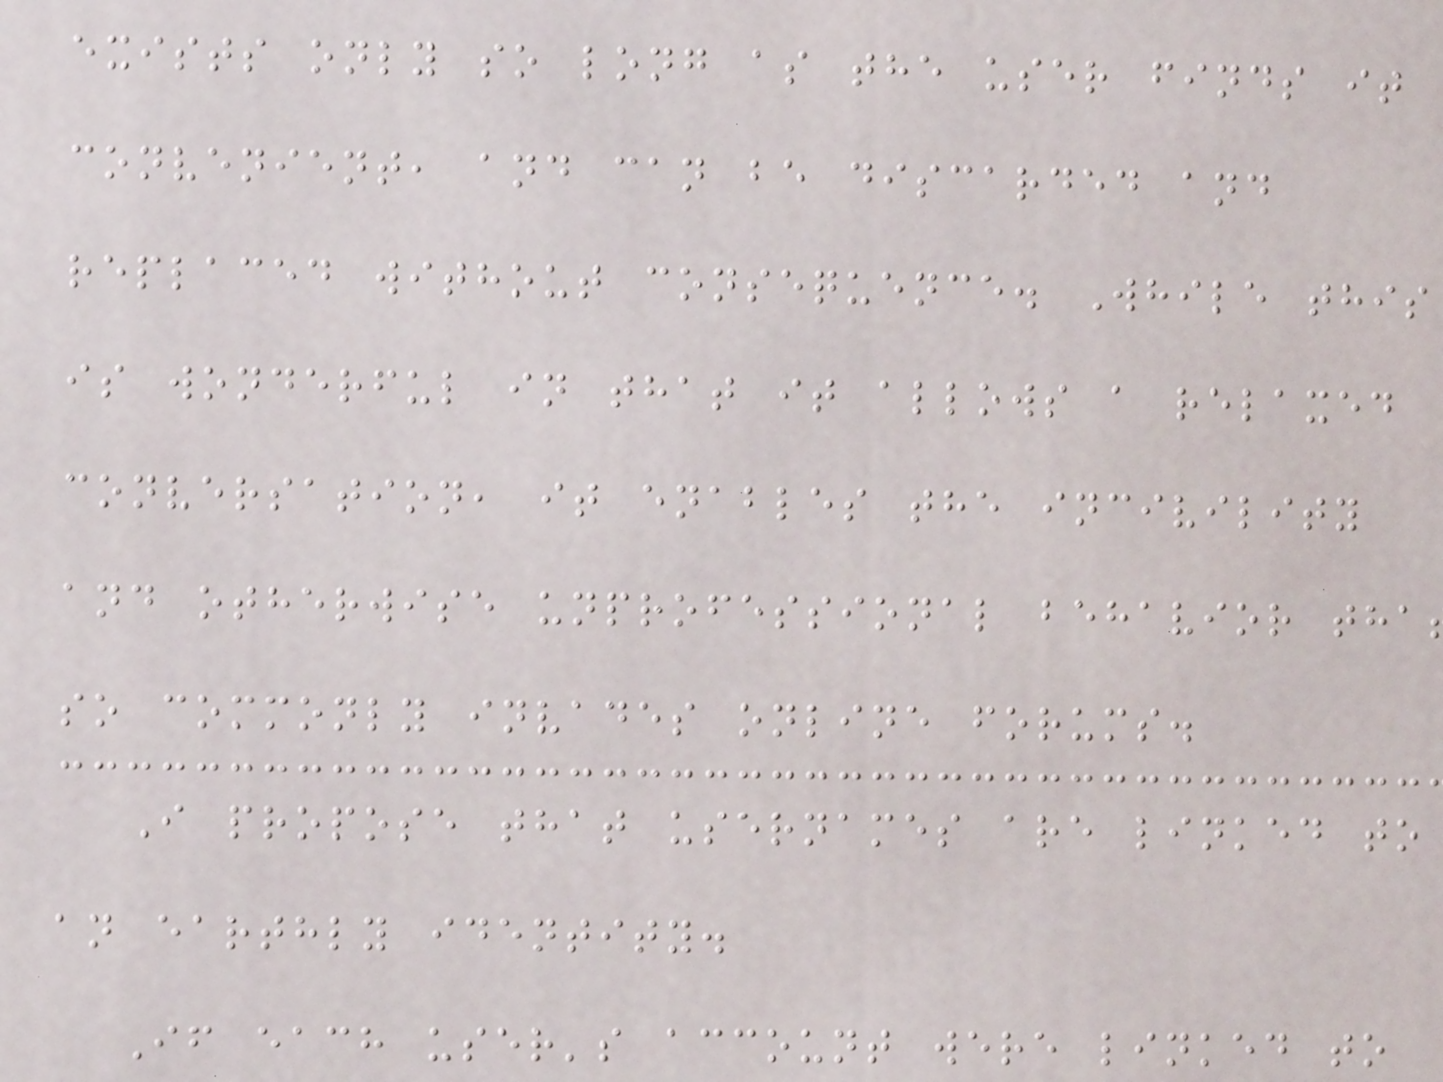exists only so long as the user finds it
convenient, and can be discarded and
replaced without consequence. While this
is wonderful in that it allows a relaxed
conversation, it enables the incivility
and otherwise unprofessional behavior tha
so commonly invades online forums.
I propose that usernames are linked to
an earthly identity.
If each user's account were linked to
